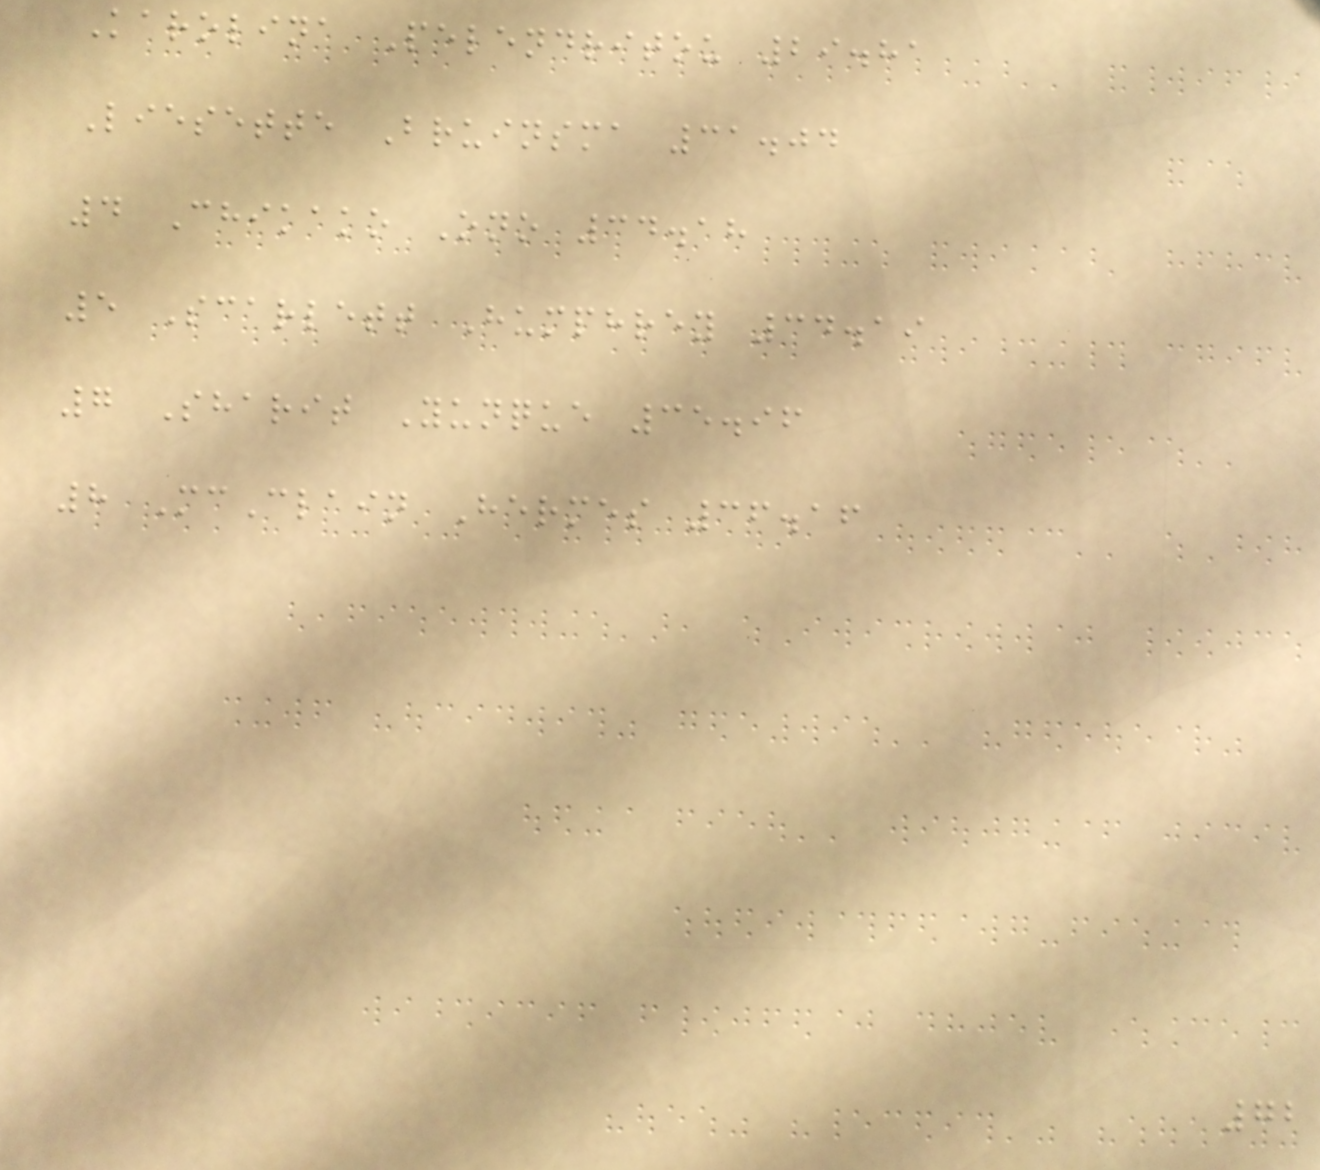Karolina Pelendritou 29.81
Liesette Bruinsma 31.04
4 Chikako Ono 34.18
5 Scarlett Humphrey 34.19
7 Sharit Yunque 35.96
8 McClain Hermes 36.16
72
